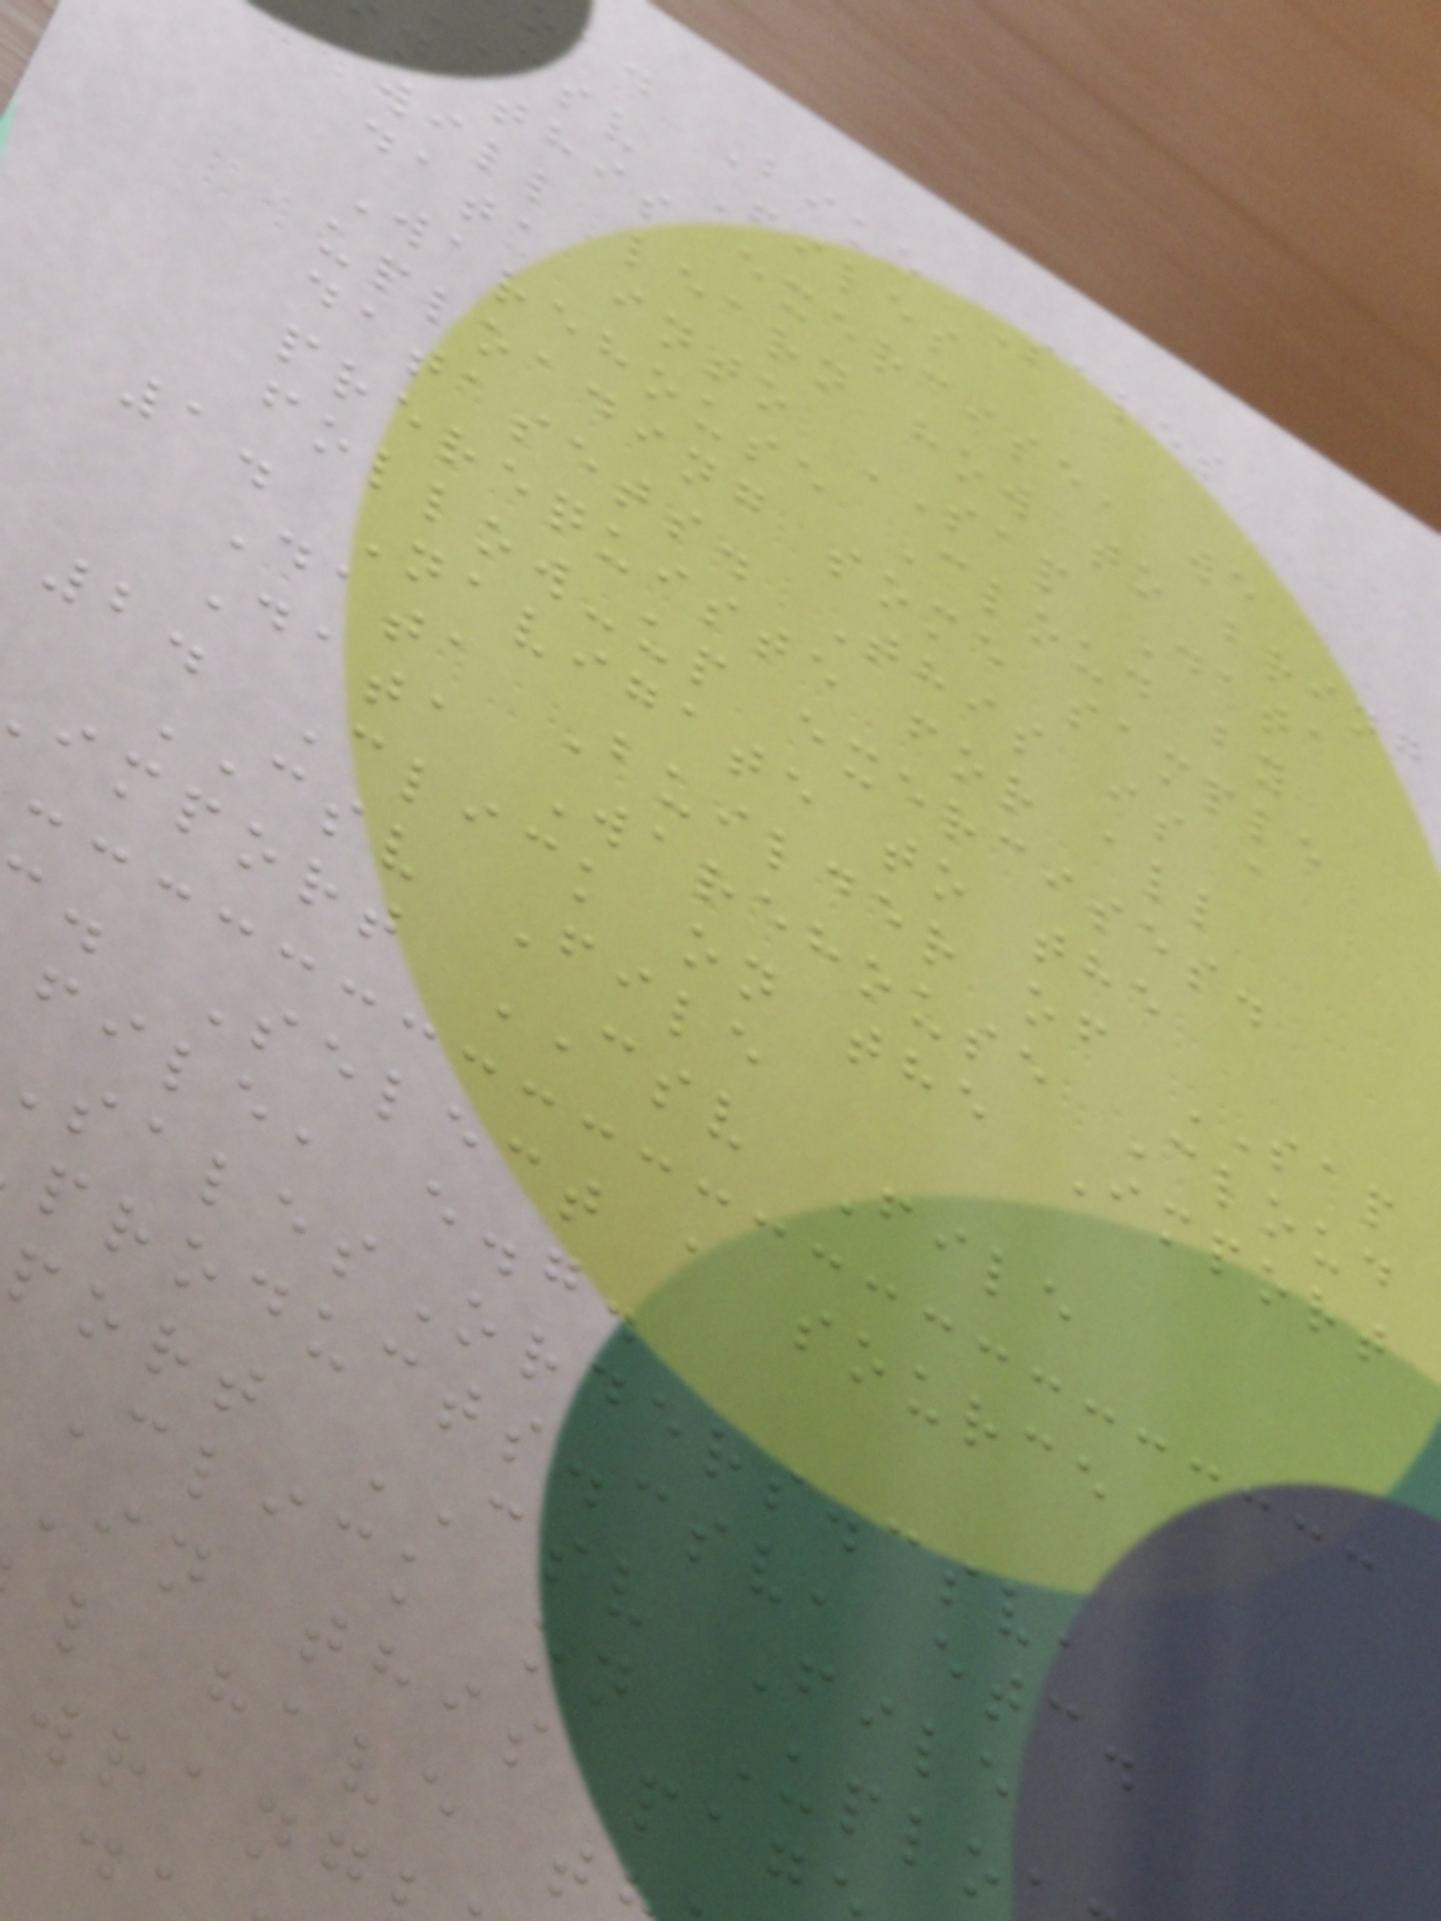ad Bike Sales
csv Files
n this exercise, we
will learn how to bring
data into SAP Data
Warehouse Cloud by
uploading some sample
datasets. This is a
prerequiste for all
follow-up exercises.
1. Navigate to the
Data Builder of SAP
Data Warehouse Cloud
2. Click on the Import
CSV File
import CSV File
. Select a source
file, e.g.
alesOrders.csv,
products.csv, etc.
port CSV File
Click on Uplo
In this pag
l have t
wrang
